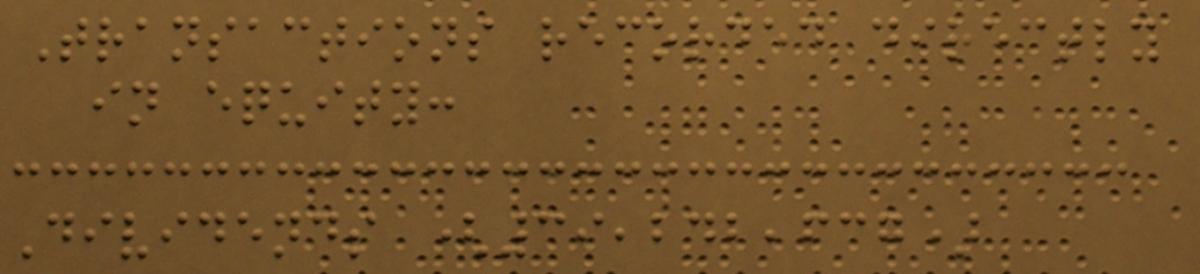Transactions recorded directly
in equity:
Dividends (39,242,637)
